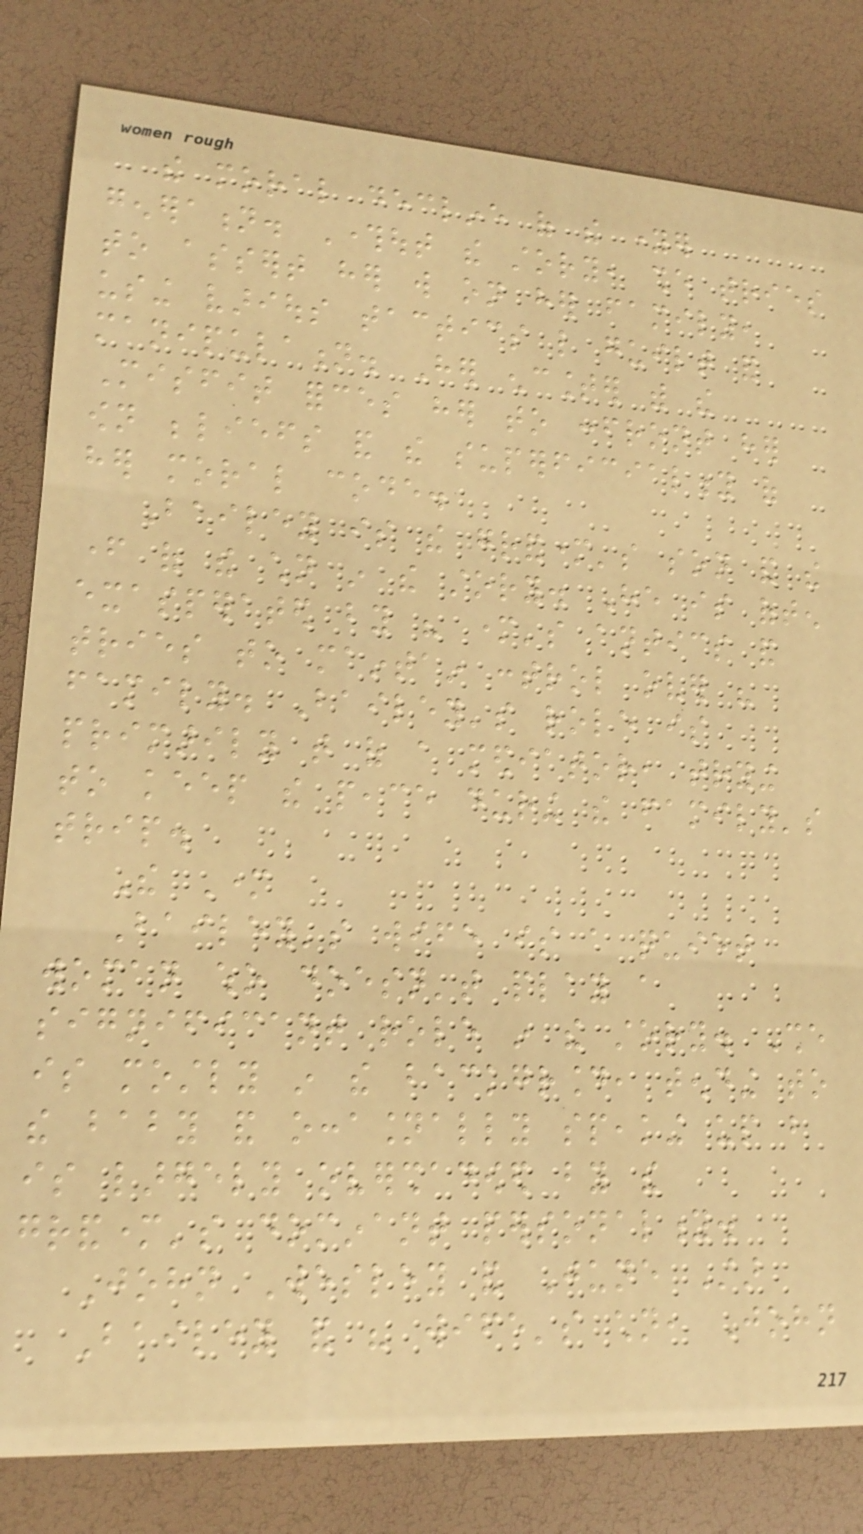the moral decline of the younger
generation. Throughout the story, she tries
to assert her will on her family,
using various tactics like guilt and
manipulation. Her encounter with the
Misfit forces her to confront her
own beliefs and the superficiality of
her moral code.
Bailey is the grandmother's son and the
father of the children in the story. He is often
exasperated by his mother's antics and
tries to maintain control over his
family. Bailey's role is
primarily that of a mediator, trying
to keep the peace during the family's
trip.
The Mother
Bailey's wife is a quiet
woman who doesn't play a
significant role in the story. She
is mostly in the background, tending to
the baby and occasionally speaking up but
is largely overshadowed by the
grandmother's dominant personality.
John Wesley and June Star
Bailey and his wife's children, John
